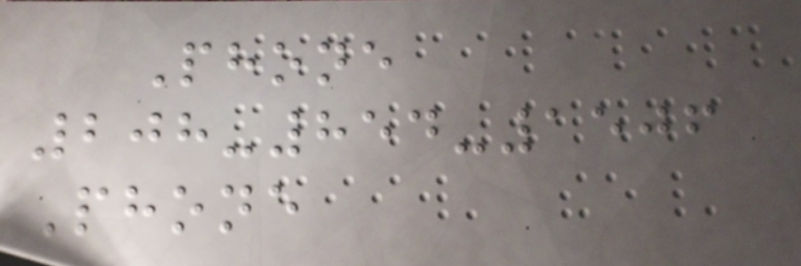Phone
208-854-1506
Phone
